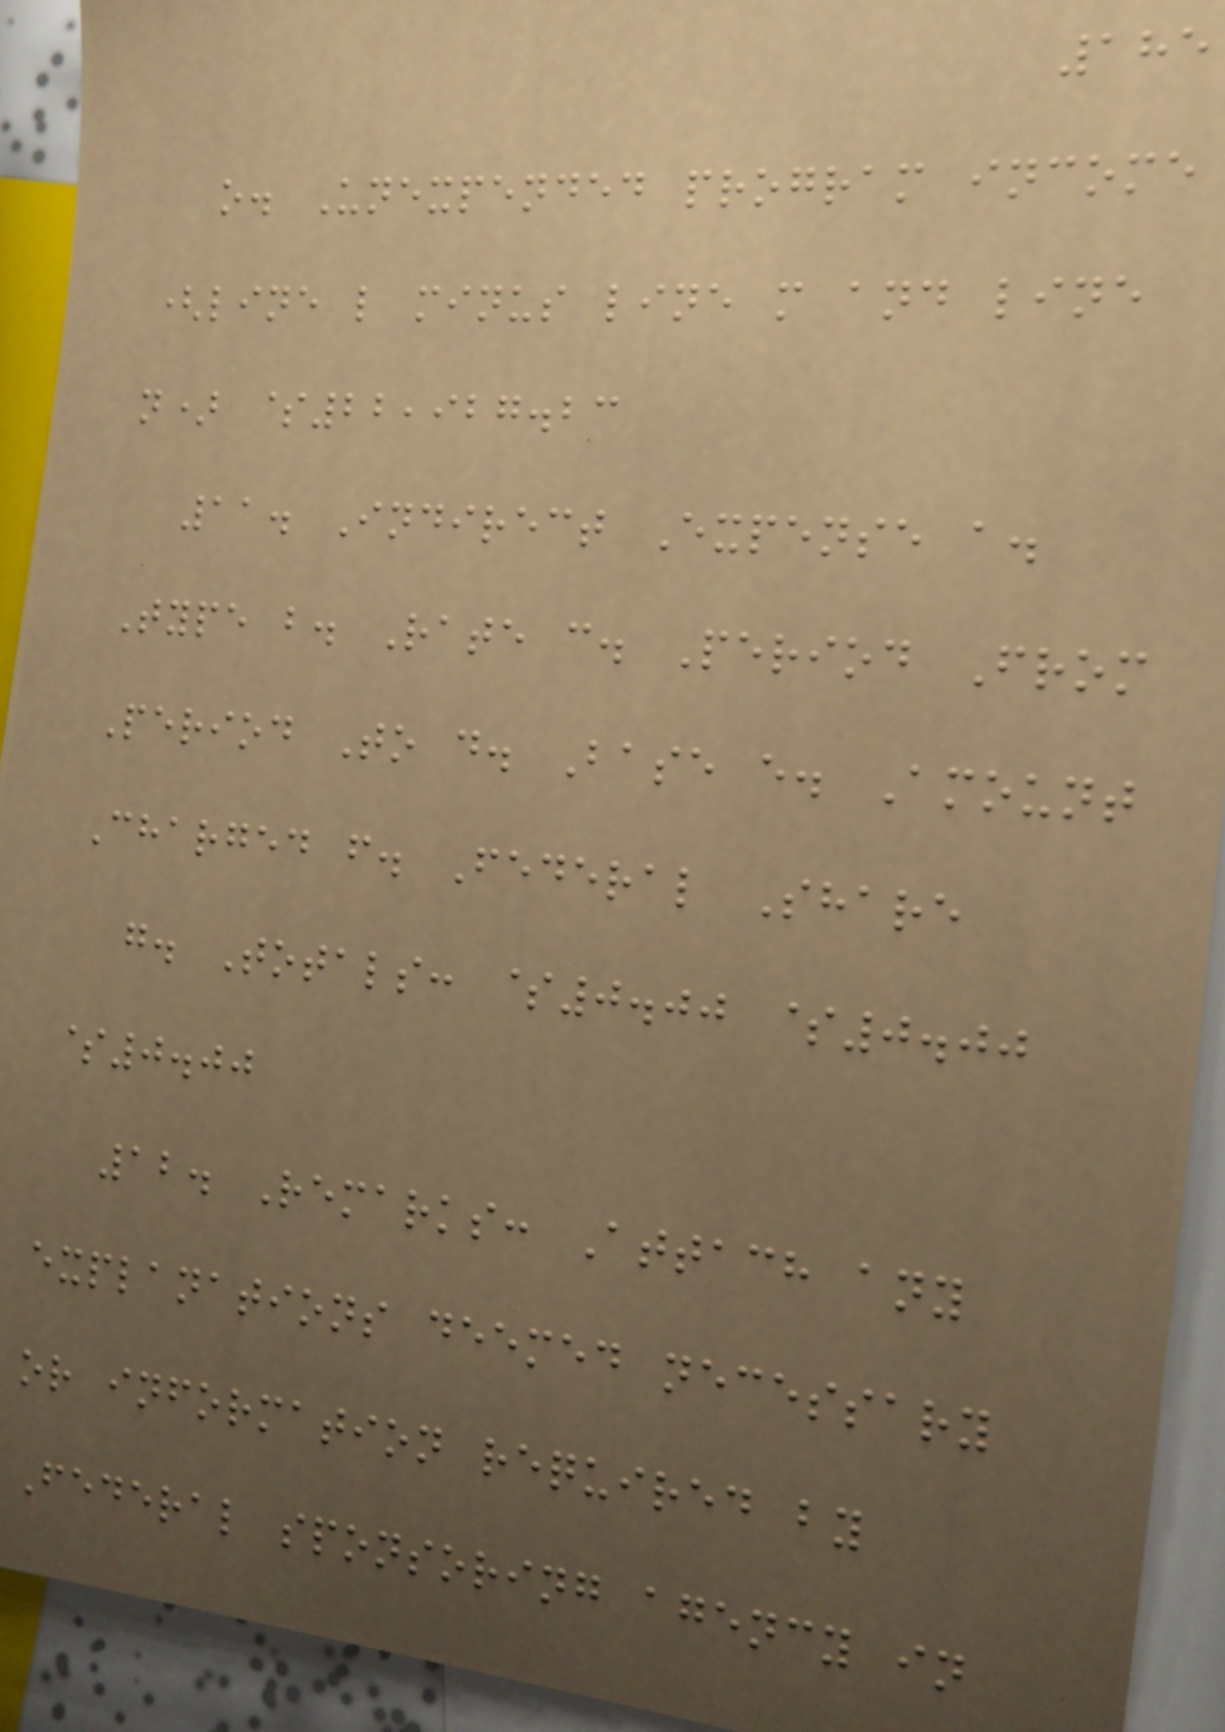185
o. Unexpended program income
(line l minus line m and line
n) $22,927.23
11. Indirect Expense a.
Type b. Rate c. Period From
Period To d. Base e. Amount
Charged f. Federal Share
g. Totals: $0.00 $0.00
$0.00
12. Remarks: Attach any
explanations deemed necessary
or information required by
Federal sponsoring agency in
